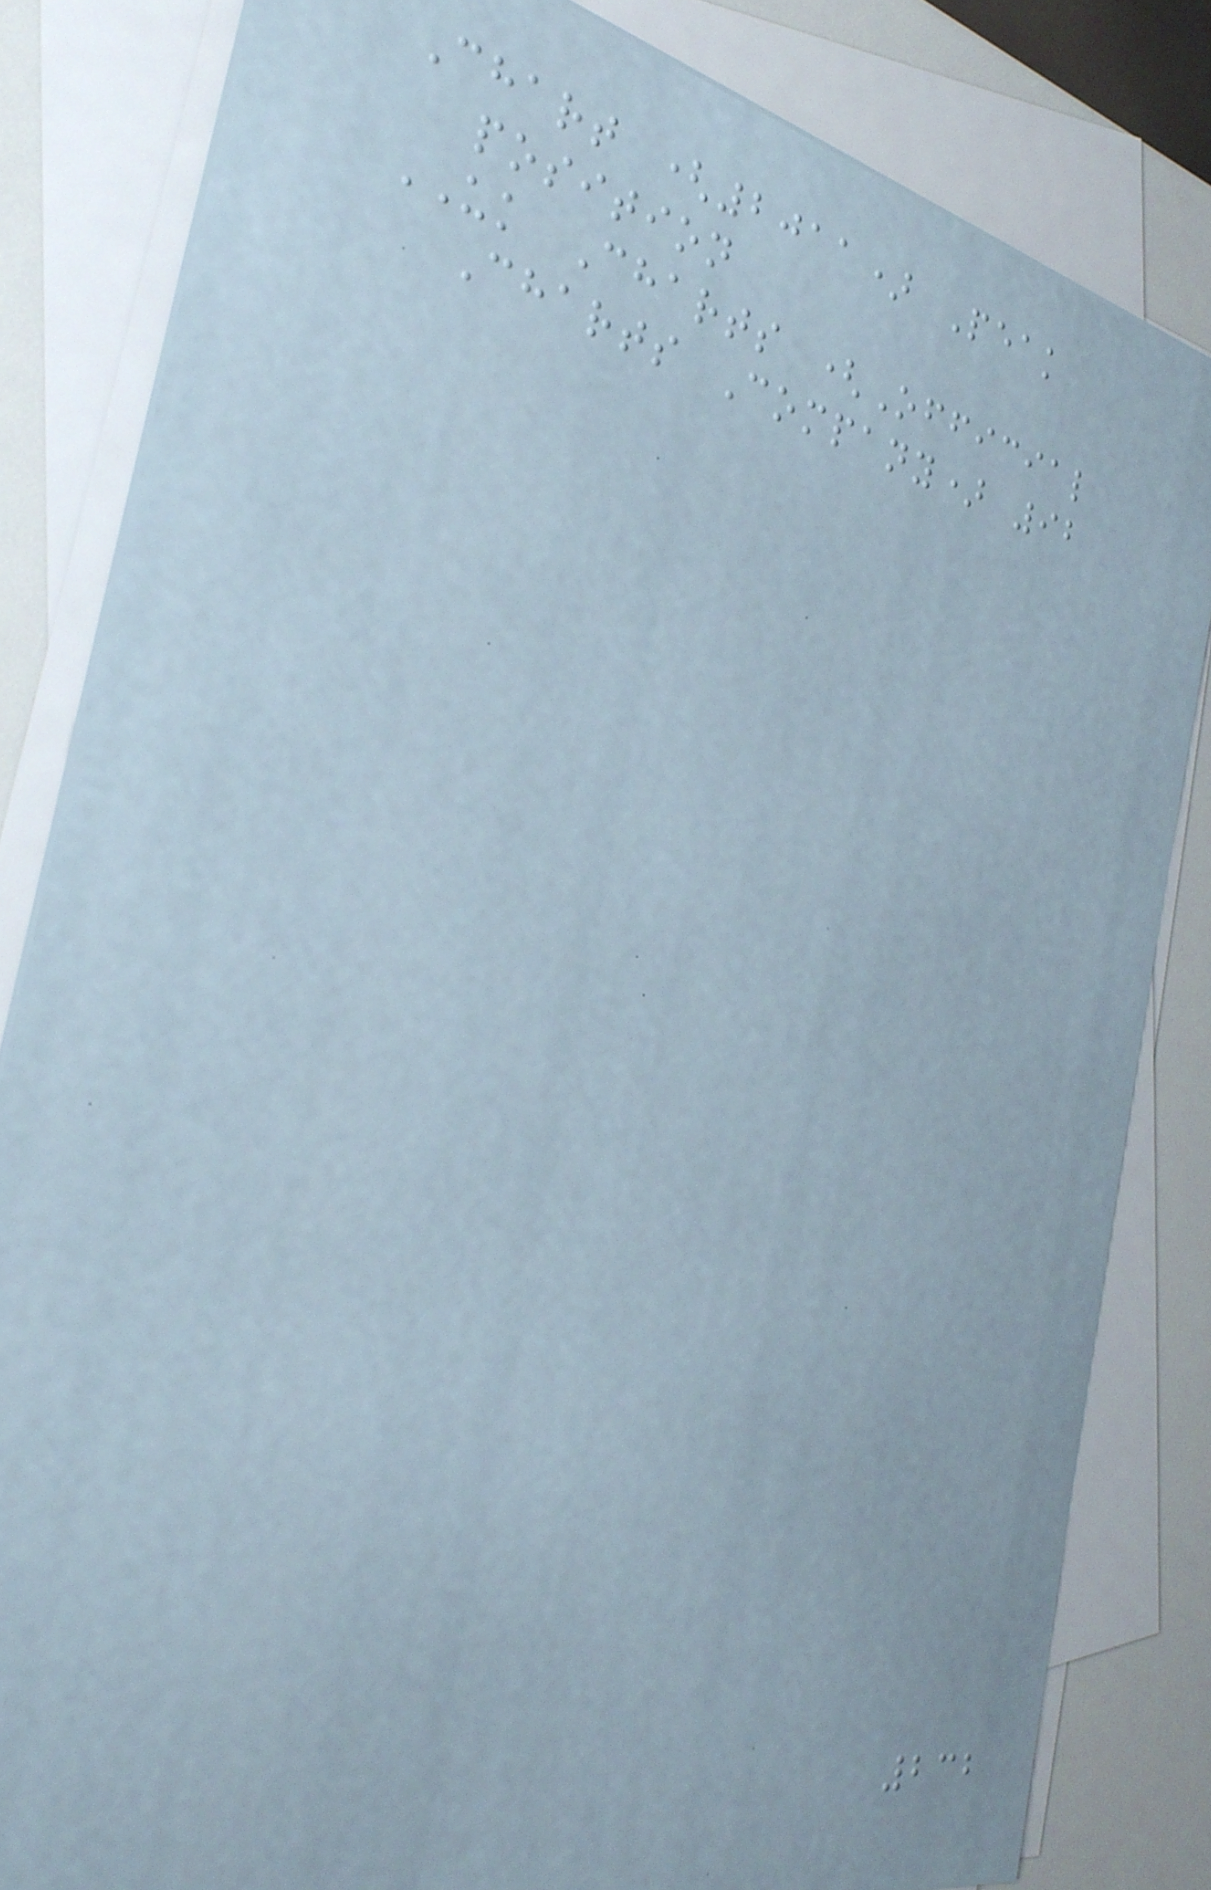Chart (2011) Peak
position
UK Charts (Official
Charts Company) 92
232
